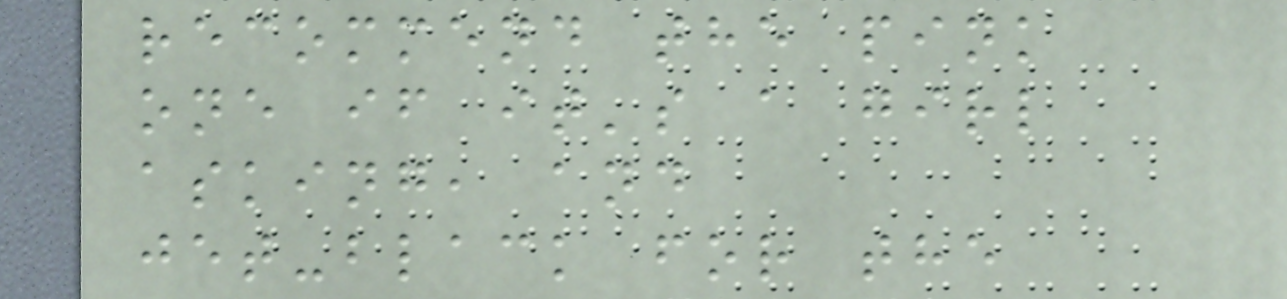recommend the pink
one if it's a girl
asking, and
jet-black for the
